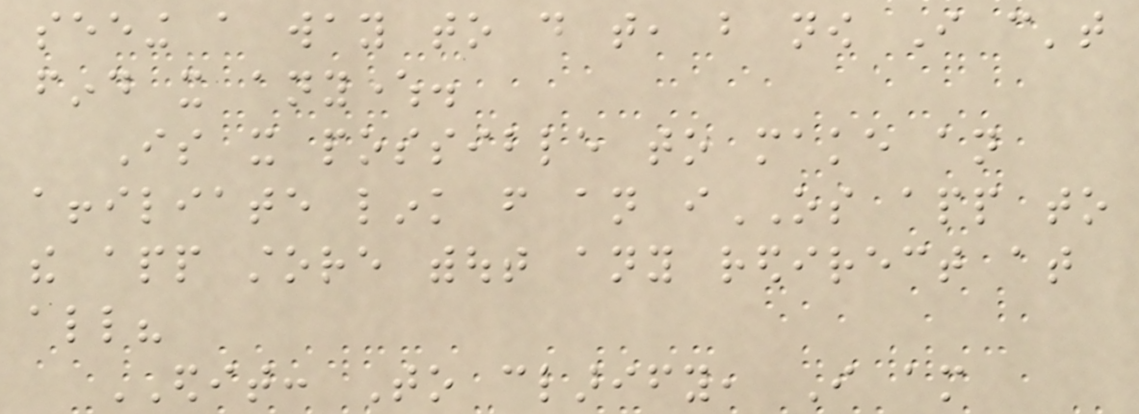seeing a way to do that, but now I can't
find it anywhere.
Is it possible to make an
affiliate link from an iOS app to
the app store without any redirect at
all?
EDIT: To clarify, I am
